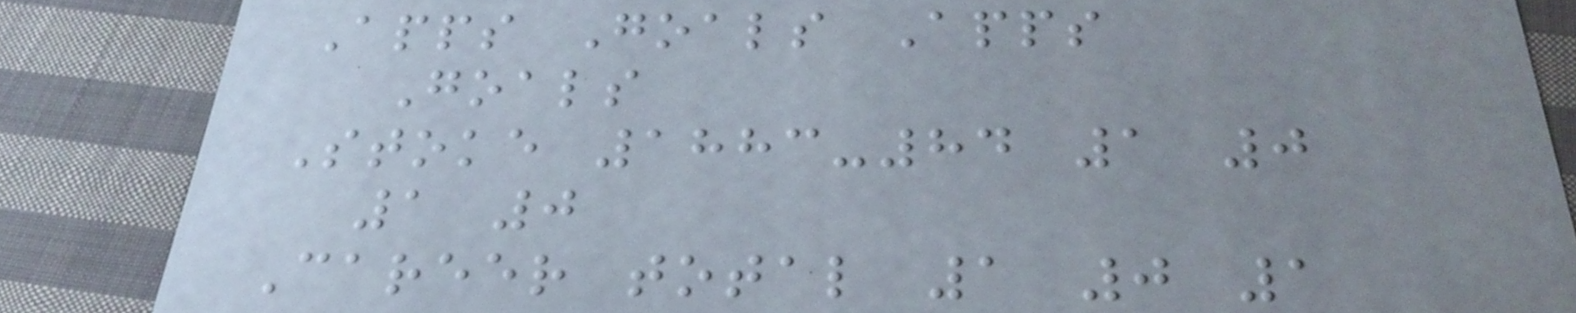Apps Goals Apps
Goals
Stoke 1883-84 1 0
1 0
Career total 1 0 1
